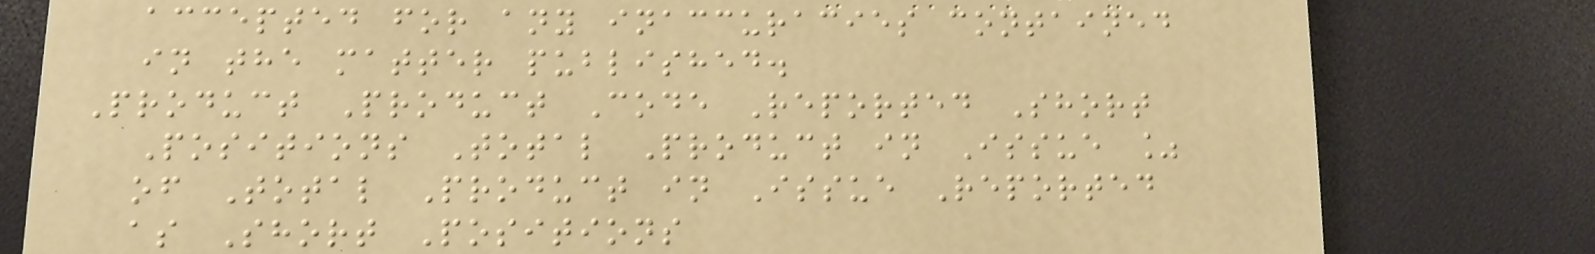accepted for any inaccuracies contained
in the matter published.
Product Product Code Reported Short
Positions Total Product in Issue %
of Total Product in Issue Reported
as Short Positions
